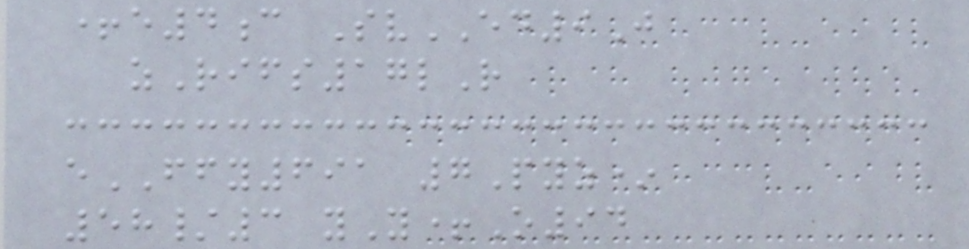+e4c SvED9J
zRifs17lR
eFFY691 7Pyz*
58/3 yY+O94
